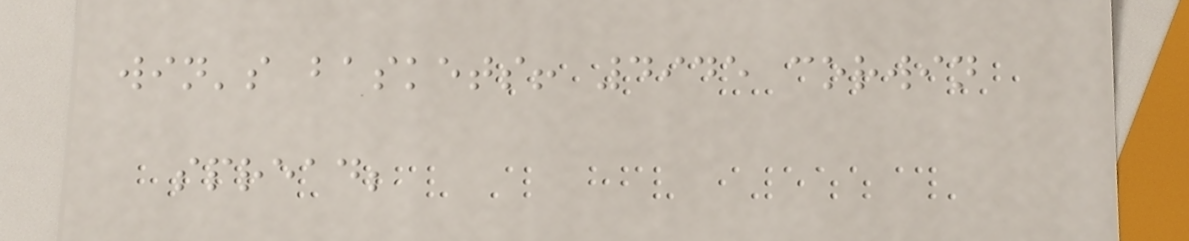win's baskets! 4945 corwin
spread;
